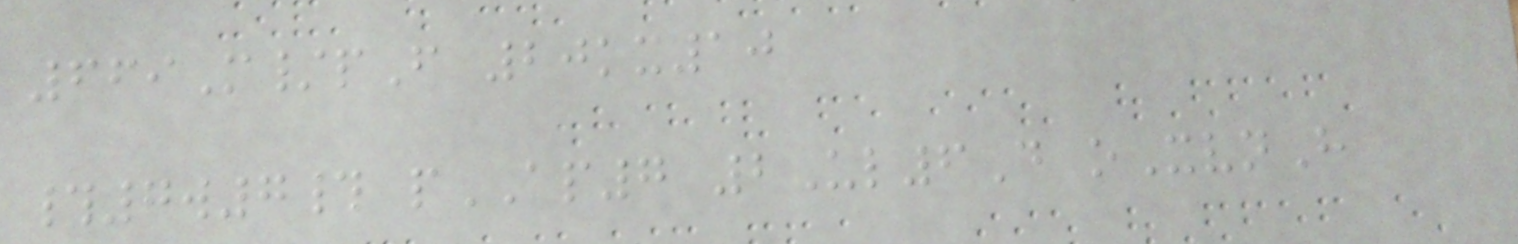669M/pF 20kx10
#7w7# pAP7 2Ul6D oXvnH
